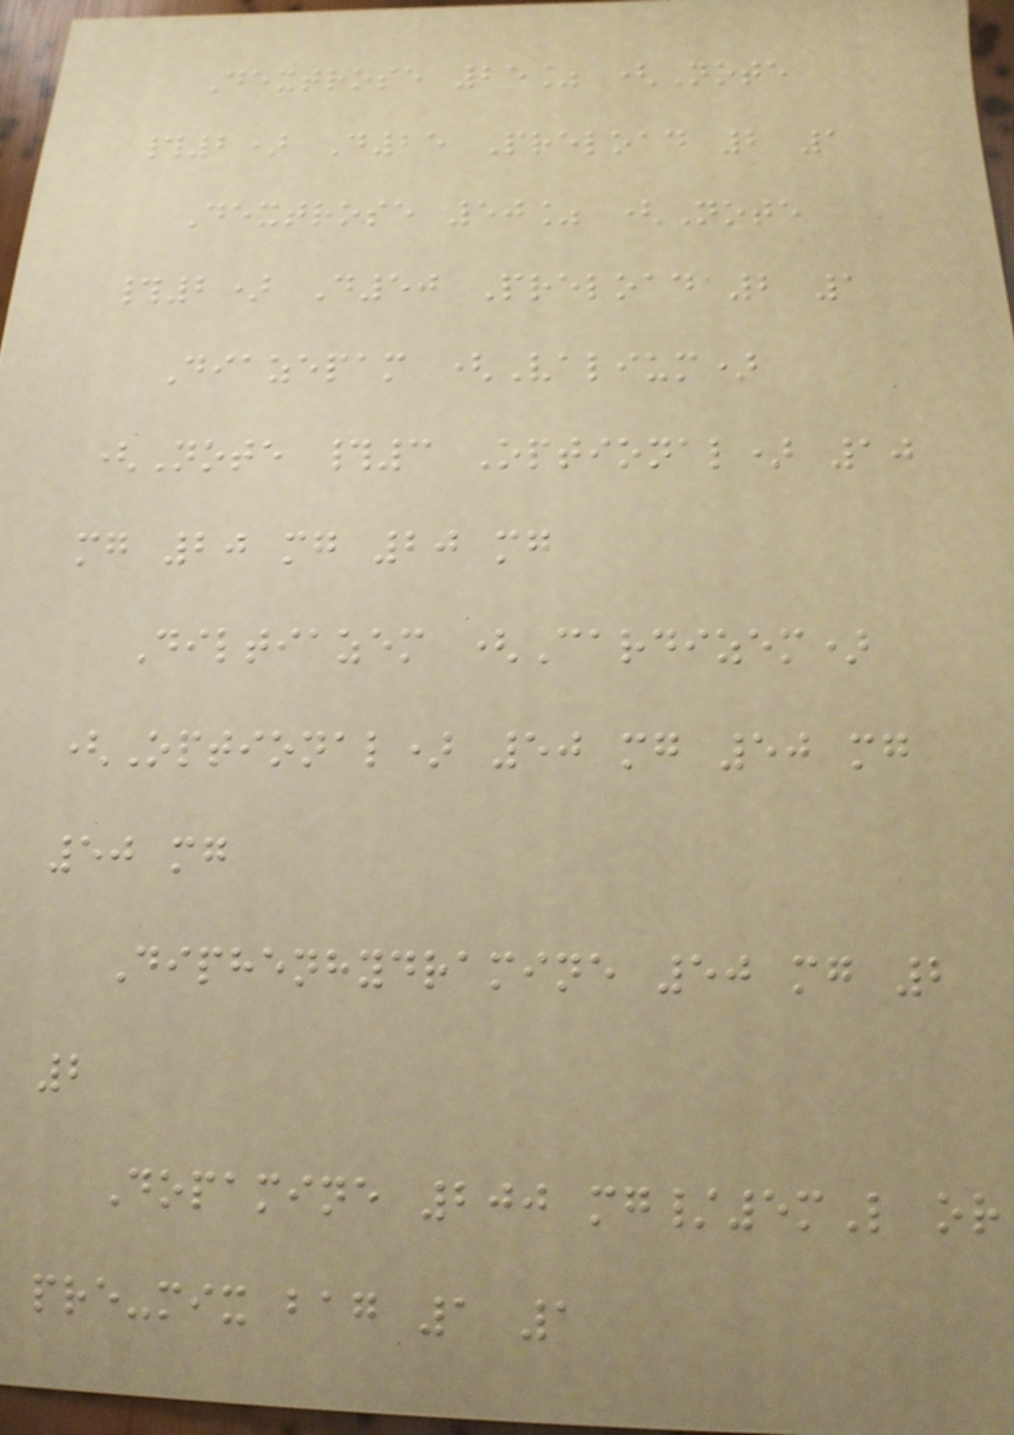Dextrose 25% (Note
#2) D25 Preload 2 1
Dextrose 50% (Note
#2) D50 Preload 2 1
Diazepam (Valium)
(Note #3 Optional) 10
mg 20 mg 20 mg
Diltiazem (Cardizem)
(Optional) 50 mg 50 mg
50 mg
Diphenhydramine 50 mg 2
2
Dopamine 200 mg/5mL or
pre-mix bag 1 1
